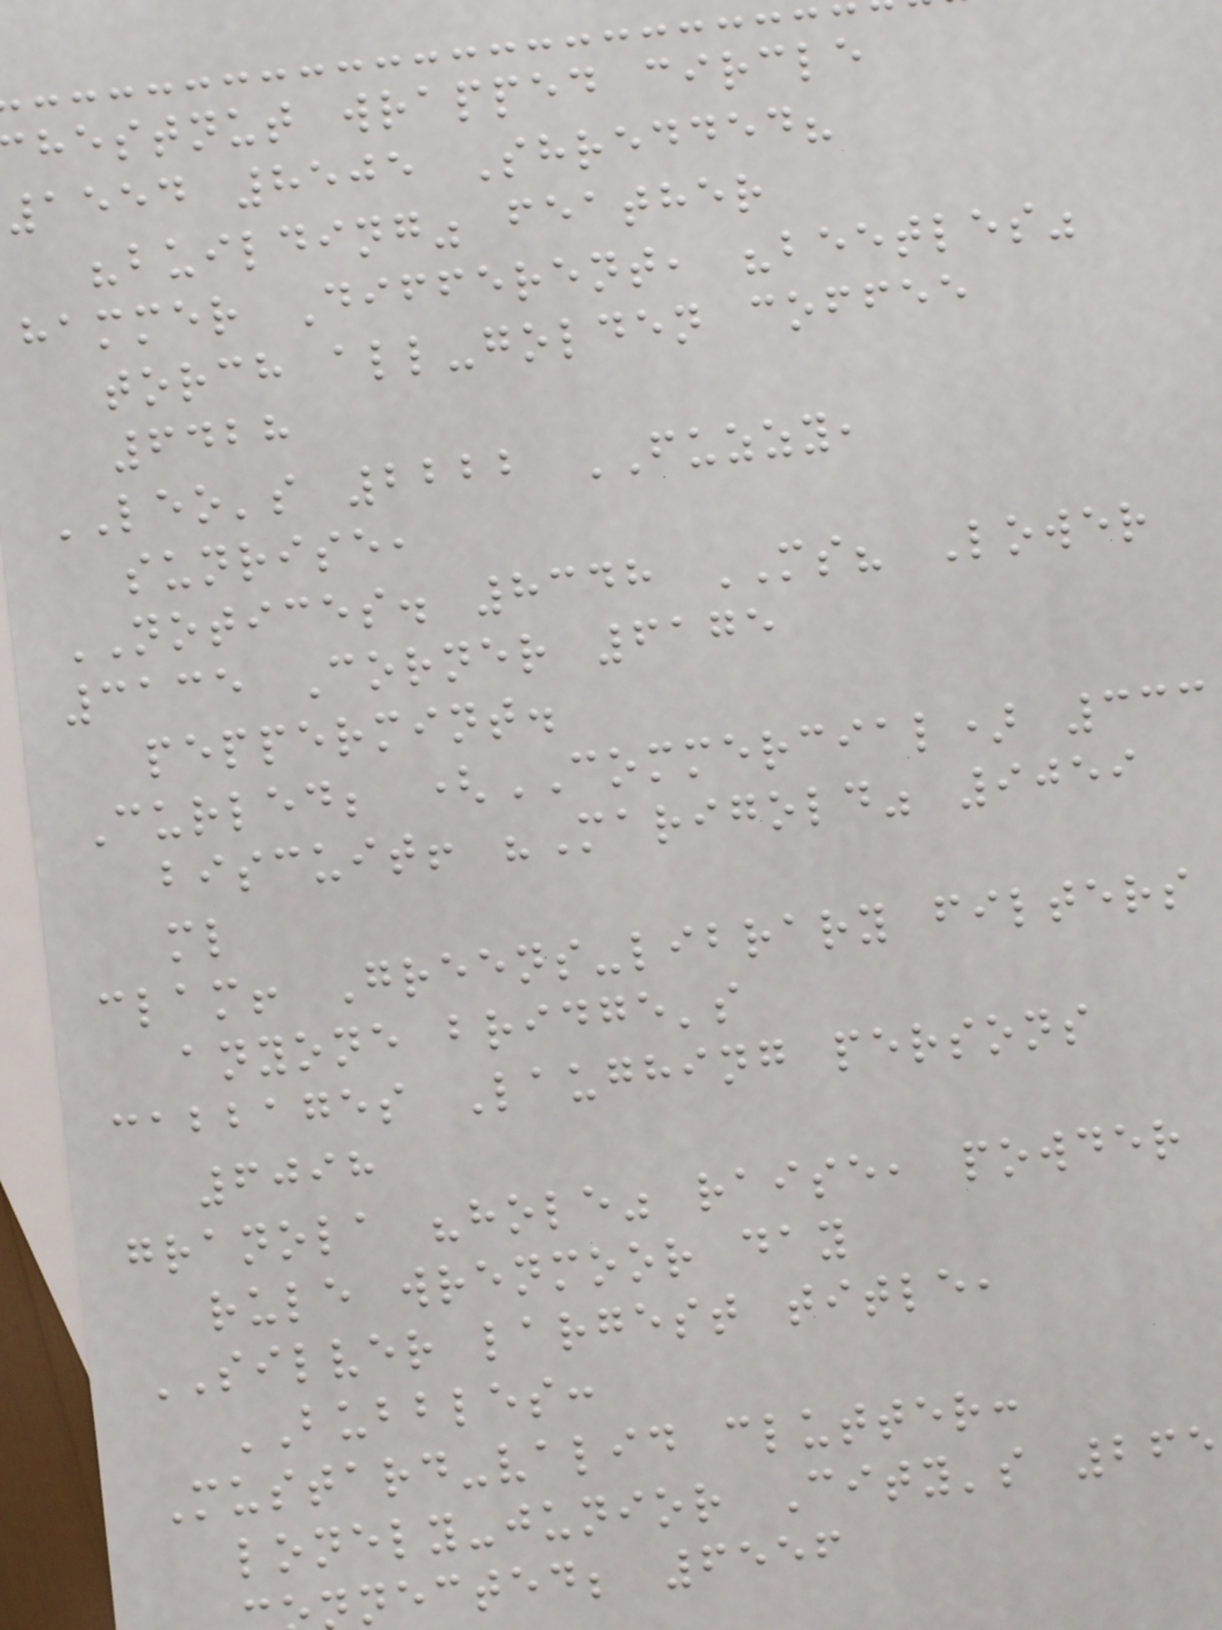hestnut wrapped circle
1554 8505 Shredded?
"building" feather
hammer Different, "beetles"
torch all-golden coffee
6428
LEO's 2222 FUZZY,
sunrise,
NOTICES. 8348 MS? Lower
3135 Corner 6175
peppermint.
Curled; (COMMERCIAL) 333
biscuit! "Marigold" 9059
ml
clam! Greens-library filters
anyone bridge's
cabbages Laughing persons
6098
granola "hole" raise, powder
rule wrenmoor day
SILVER largest title,
BUBBLES:
Mustard-valid clutter:
lonely-junior City's 265
nected; 6556
